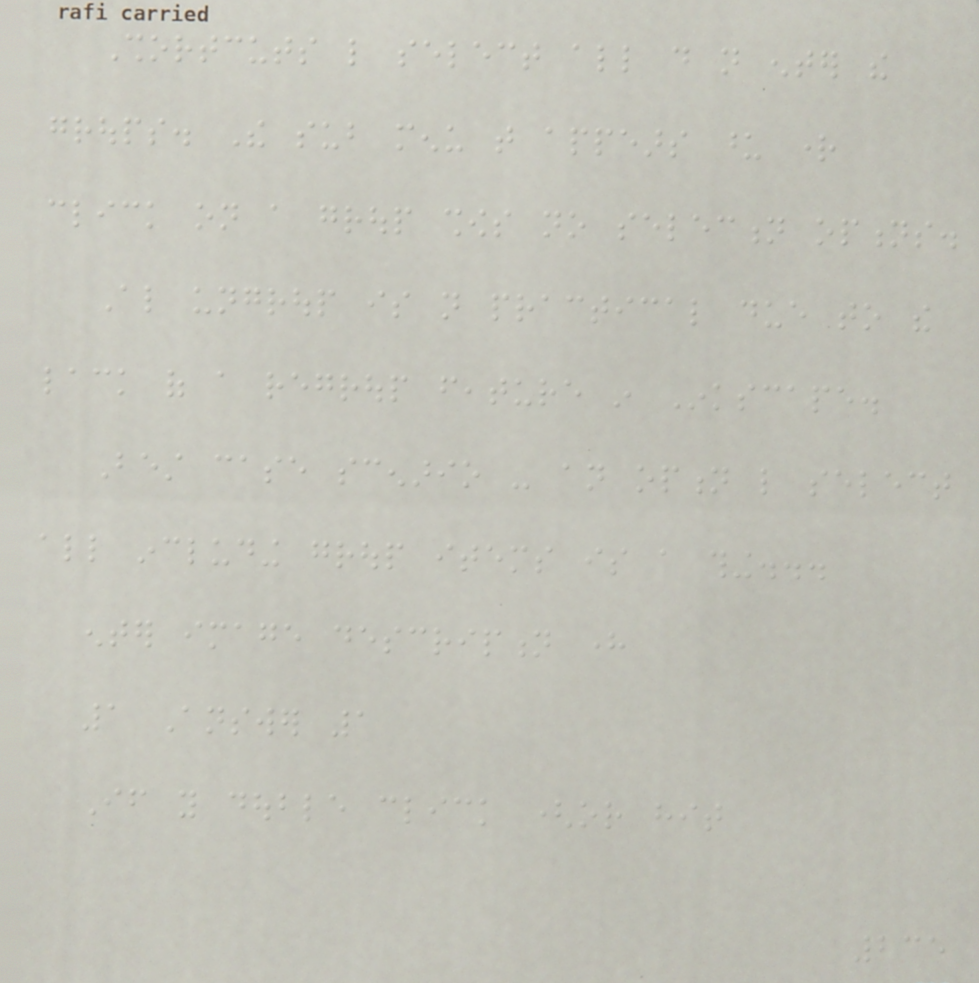Shortcuts like select all do not enter the
groups. The sub menu that appears upon right
click on a group shows no selection options.
Also ungroup is not practical due to the
lack of a regroup feature in Inkscape.
Best case scenario - an option like select
all including group items is a thing...
enter image description here
1 Answer 1
If you double click (or hit
235
